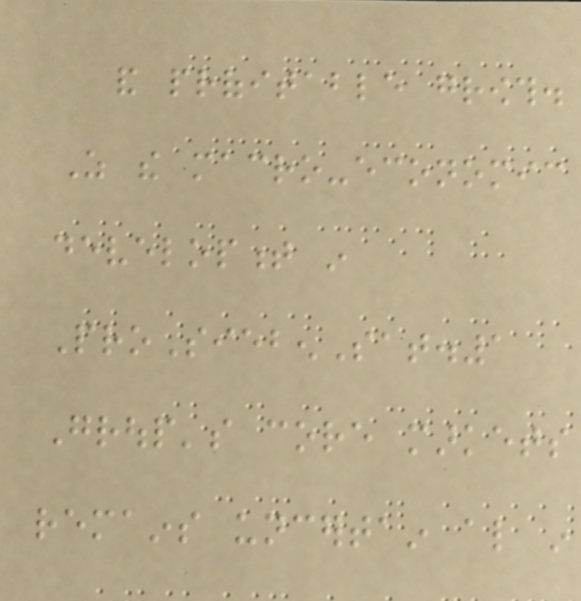and profitable growth.
As the macro-economic
development in
ProSiebenSat.1
Group's core markets
remains uncertain also in
